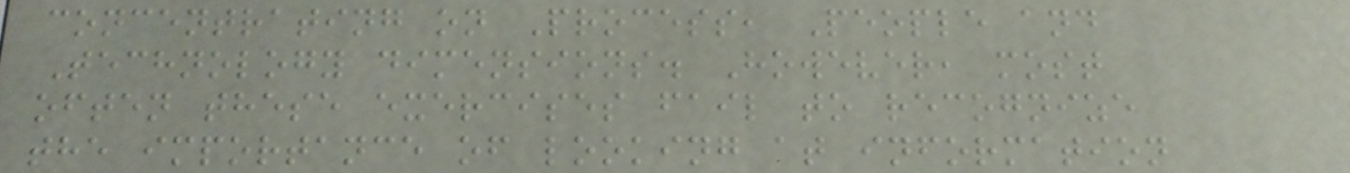concentrating on Process, People and
Technology dimensions. However, most
often these exercises fail to recognize
the importance of looking at information
